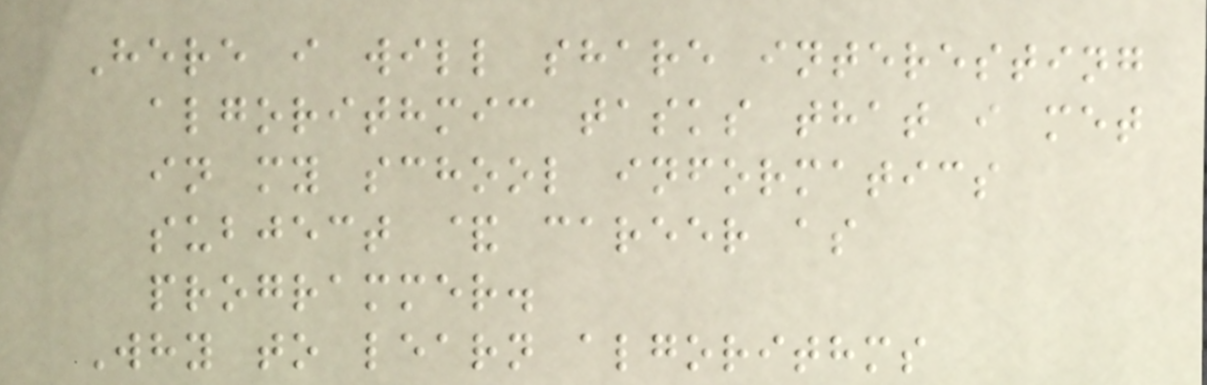Here i will share interesting
algorithmic tasks that i met
in my school informatics
subject & career as
programmer.
Why to learn algorithms
